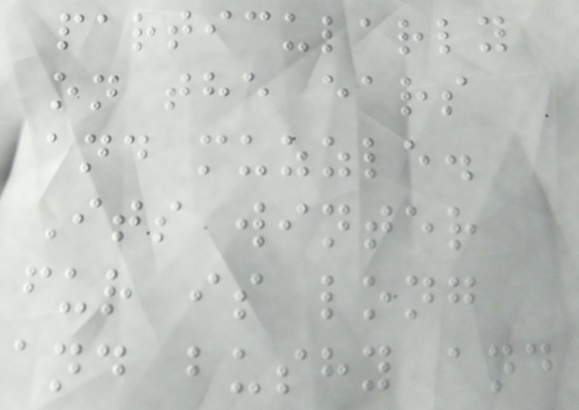particularly
on the ears
and muzzle.
Its winter
fur is long
and bushy and
